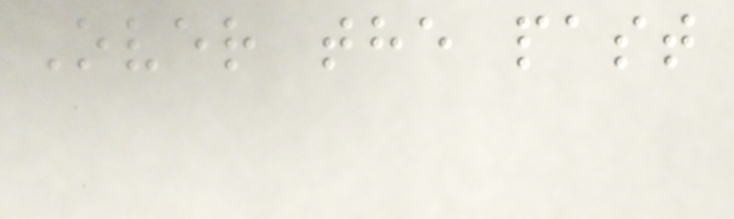Over the past
